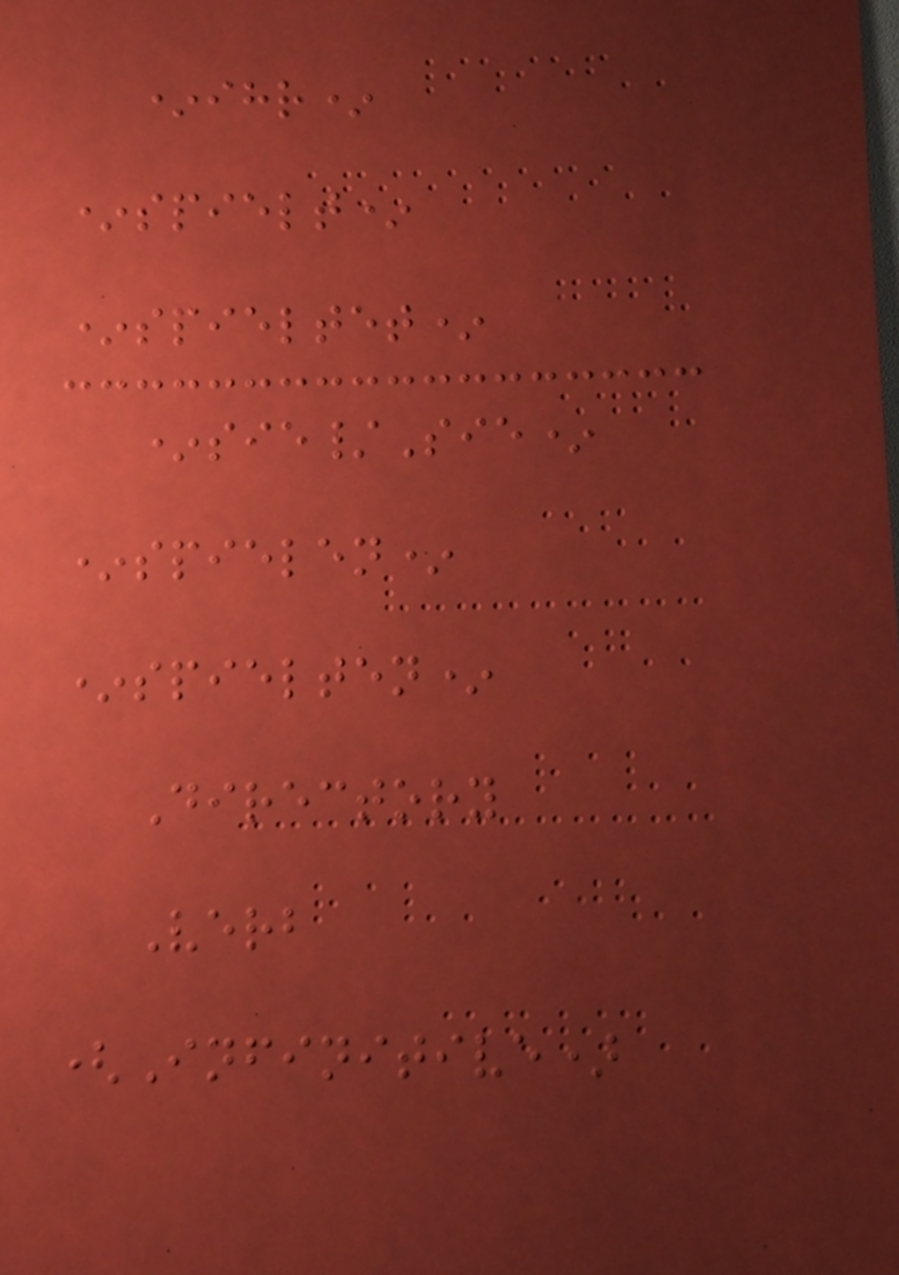*ihr*
*spielt*
*spieltet*
*sie/Sie*
*spielen*
*spielten*
Directory
Verb
(Infinitive)
